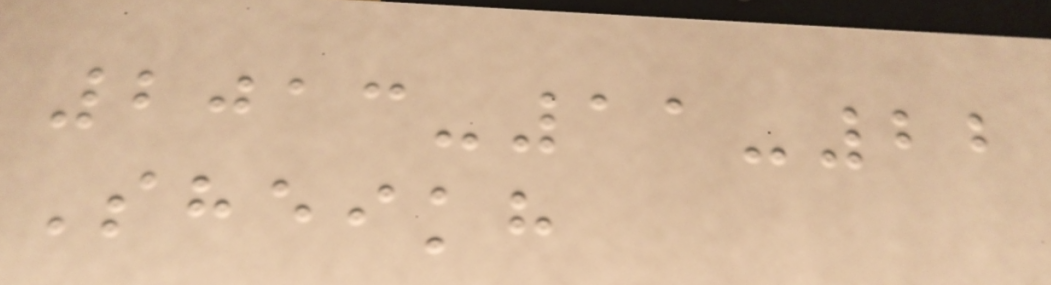2013-11-22
Sheikh
